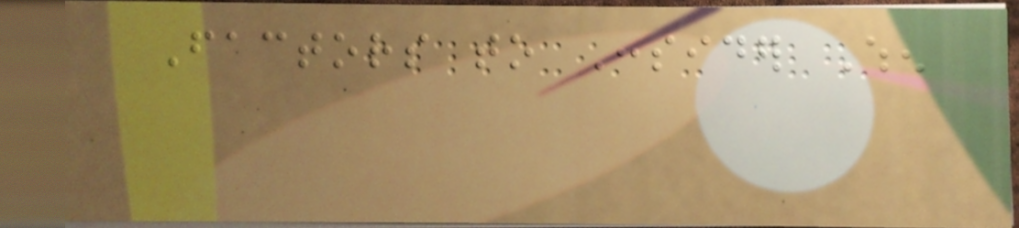Factors to Consider When
